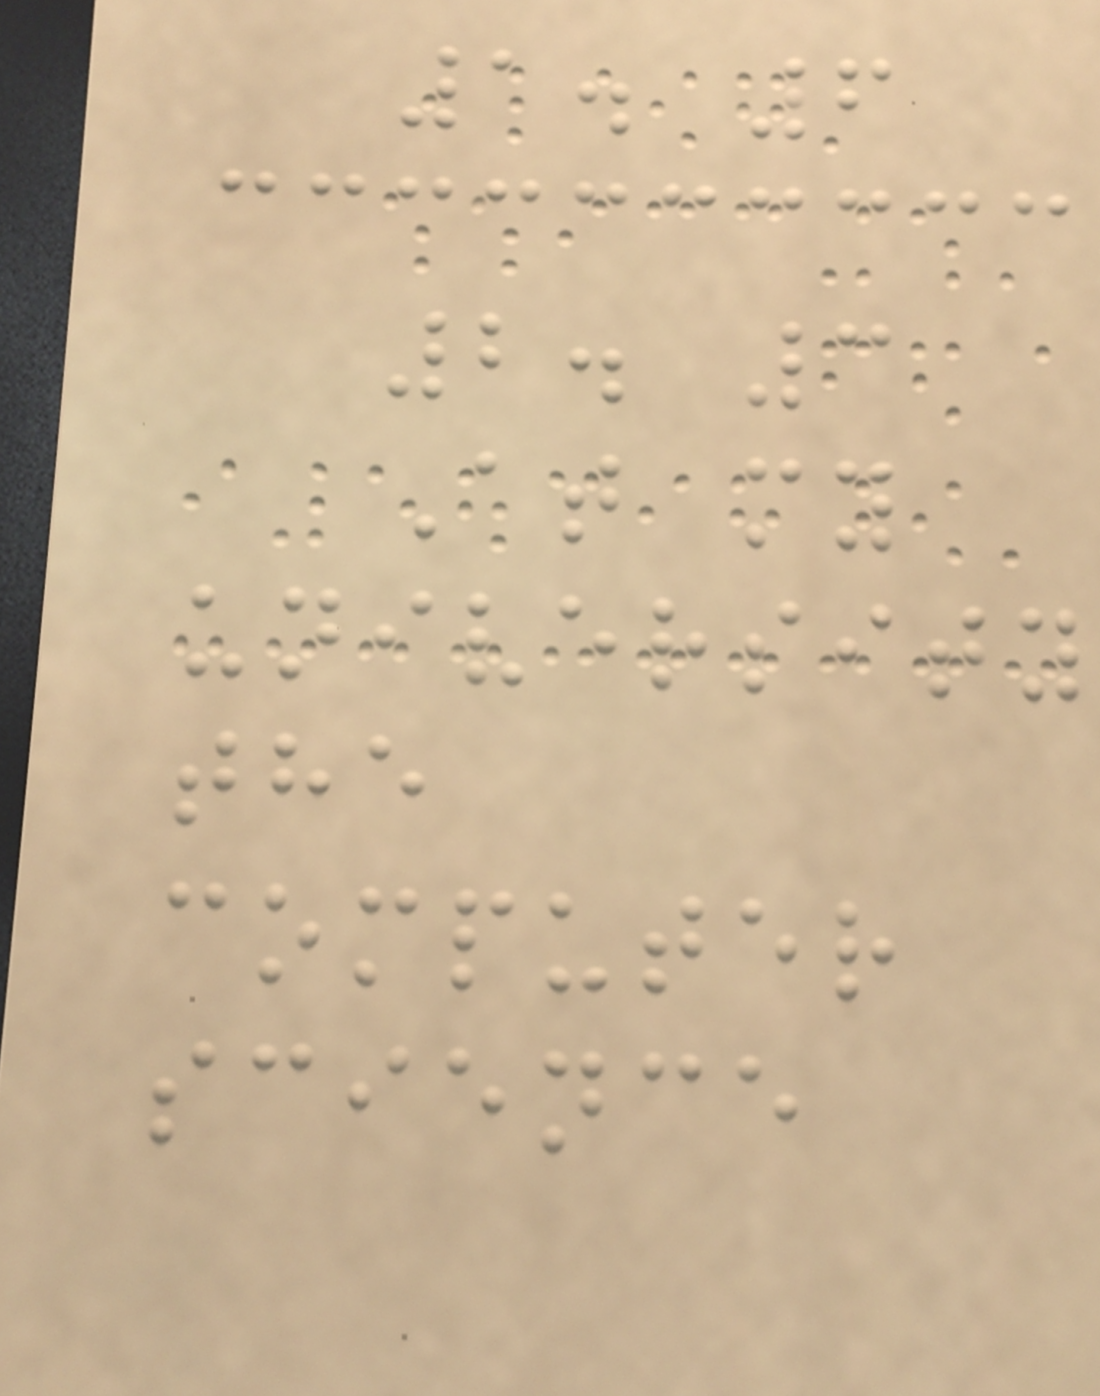1. 6
2. 3
At my
university
the
computer
science
